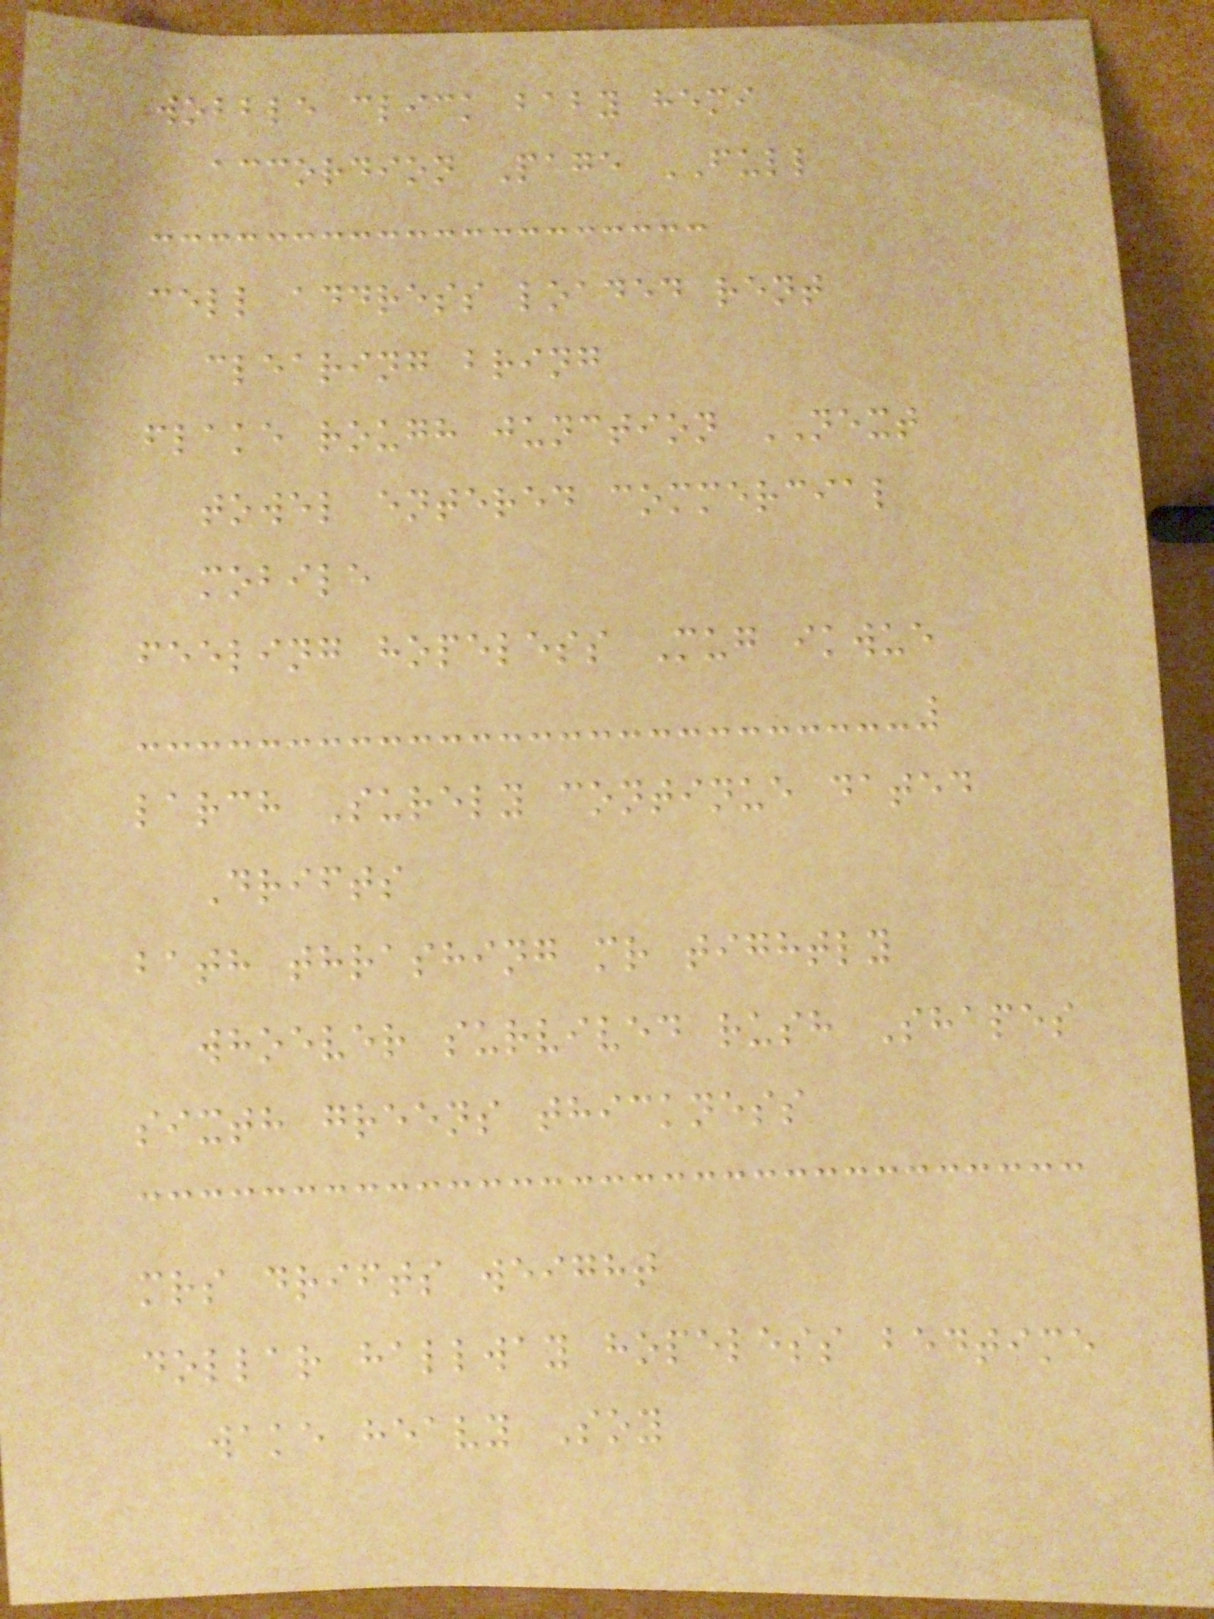wobble click baby hemi
accordion Page FULL
cell address loaded rent
clearing bring
flake rough junction NEXT
towel entered commercial
mobile
feeling hopeless Mug ikwue
larch Surely continue dated
Drifts
bath thrashing mr tightly
whoever survived rush Shapes
sixth greens thickness
mrs drifts weight
dollar hallway hopeless bedtime
wake heavy Soy
